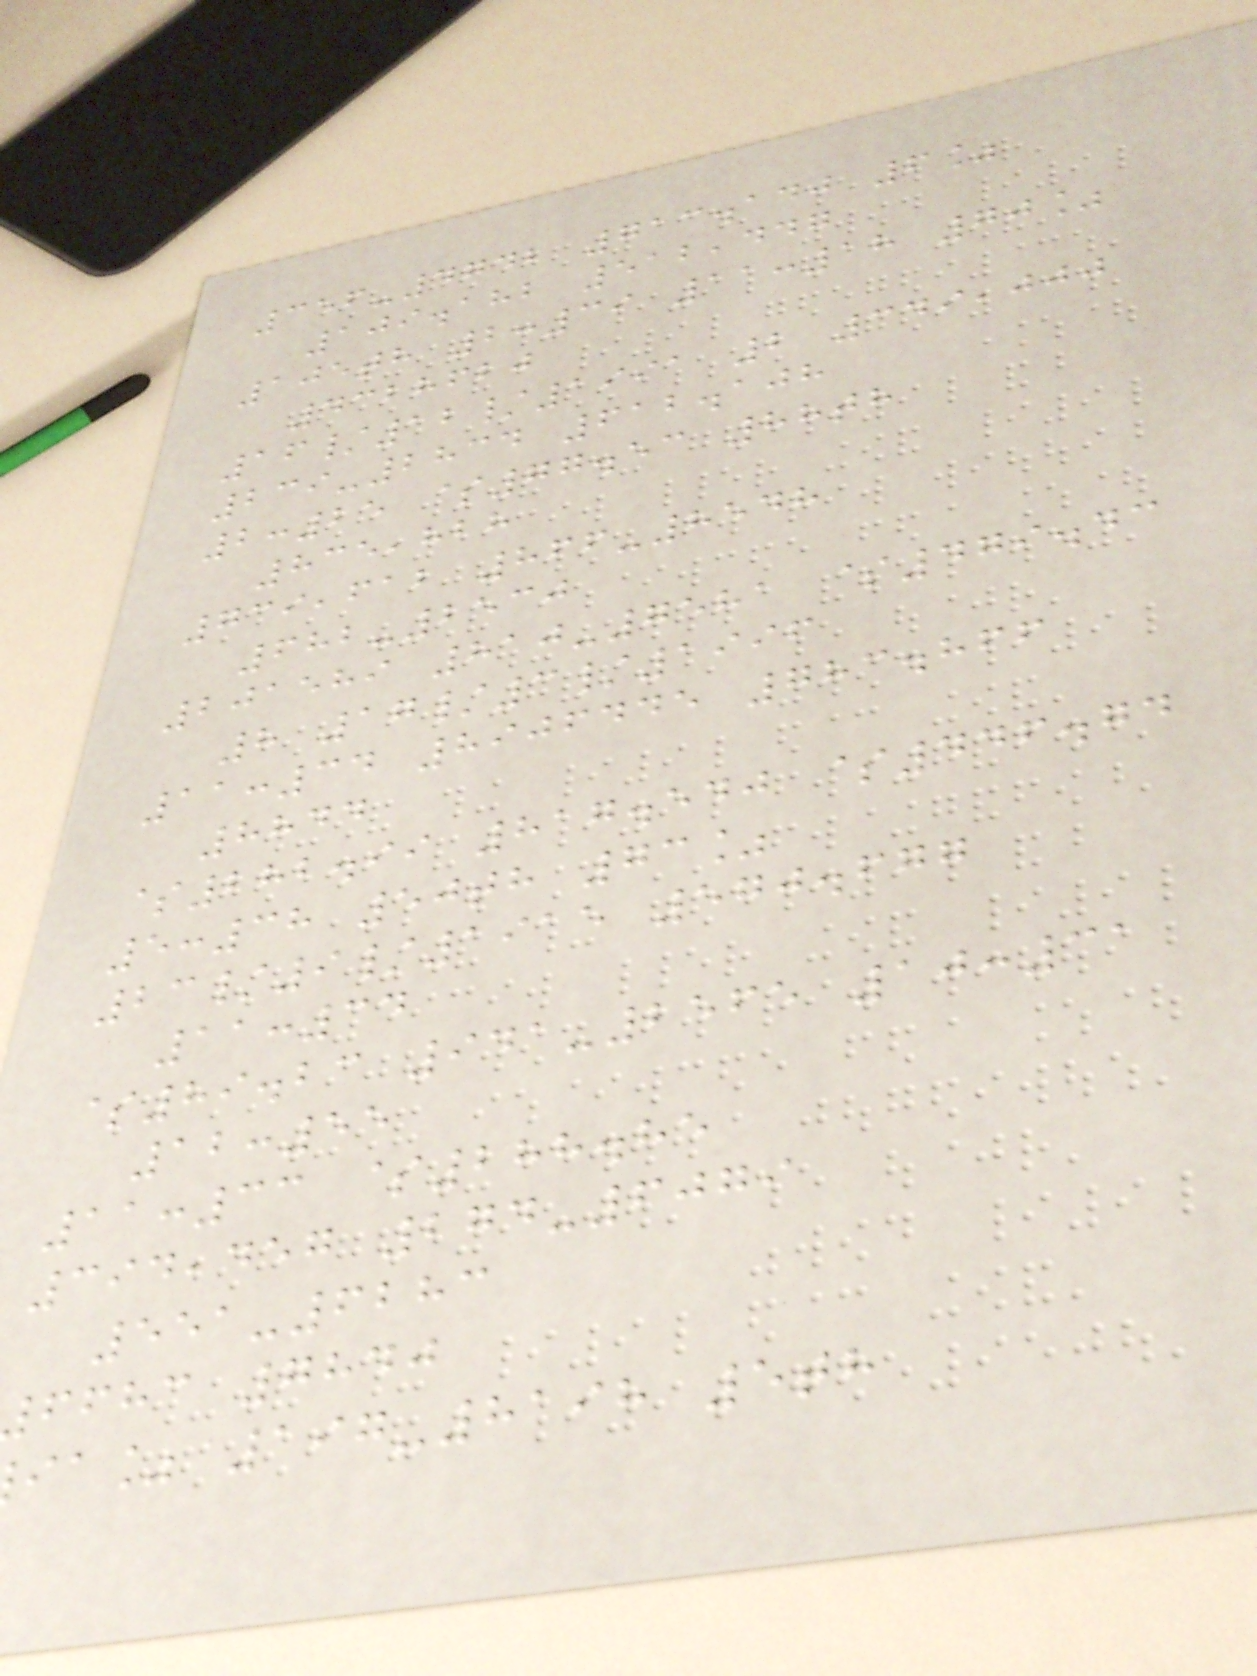356-4742 713.140 6%
109.182 512,447
105th 2:39 11:18 70%
4328620
16/12/1991 2 349,000
239-2834 612.108
2:25 $77.53 88th
835,828
739,612 866-8548
682-2530
201589 810-7581 $479.43
8 17/3/1996
11:34 8906445 783.866
8844
$282.99 817.540 $446.74
5:38 50th 73%
23/9/1915 570.677
11:34
$89.23 941-2565 10:31
12:55
11:33 $288.85
394,457 274-6079
551-6283
ffhc 7840
ia% 197-8198 5th
